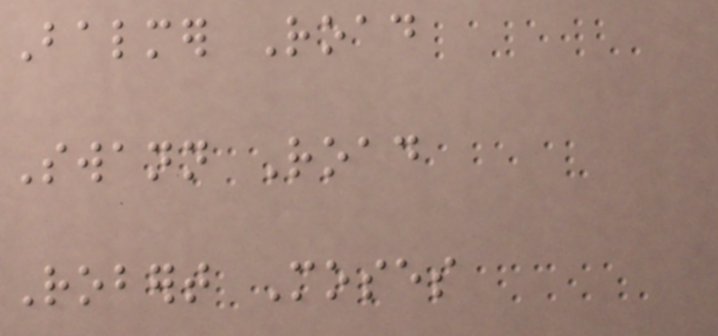Balmer Road
Swann Road
Robert Moses
